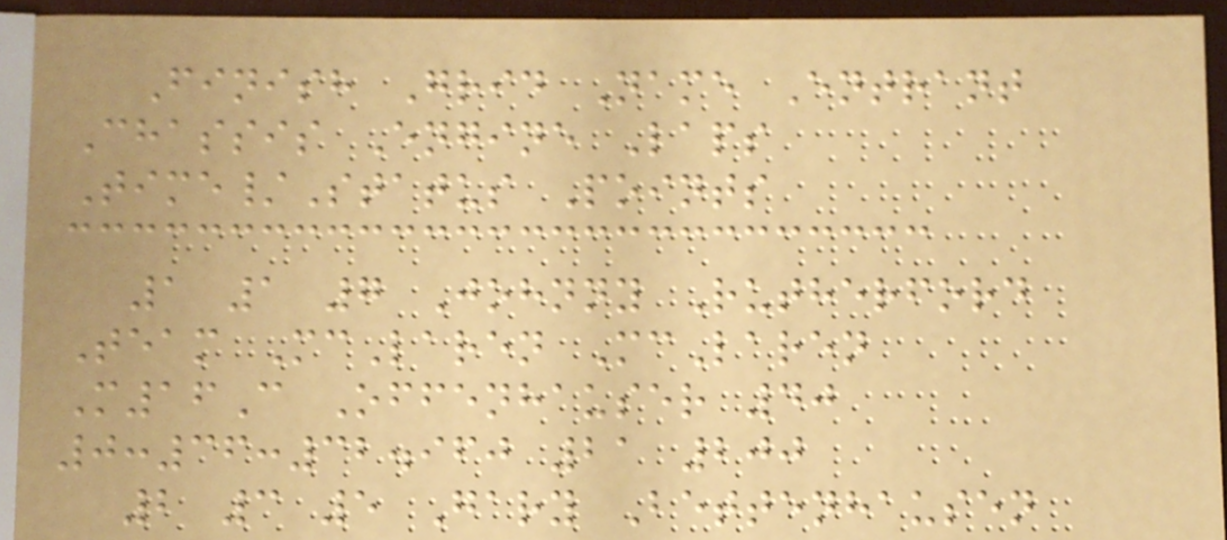Finish Grid Name Entrant
Chassis Engine Laps
Time/Status Points
1 1 7 Johnny Rutherford
Team McLaren McLaren
M16C Offenhauser 40
0:36:32.960 21 200
2 3 5 Gary Bettenhausen
